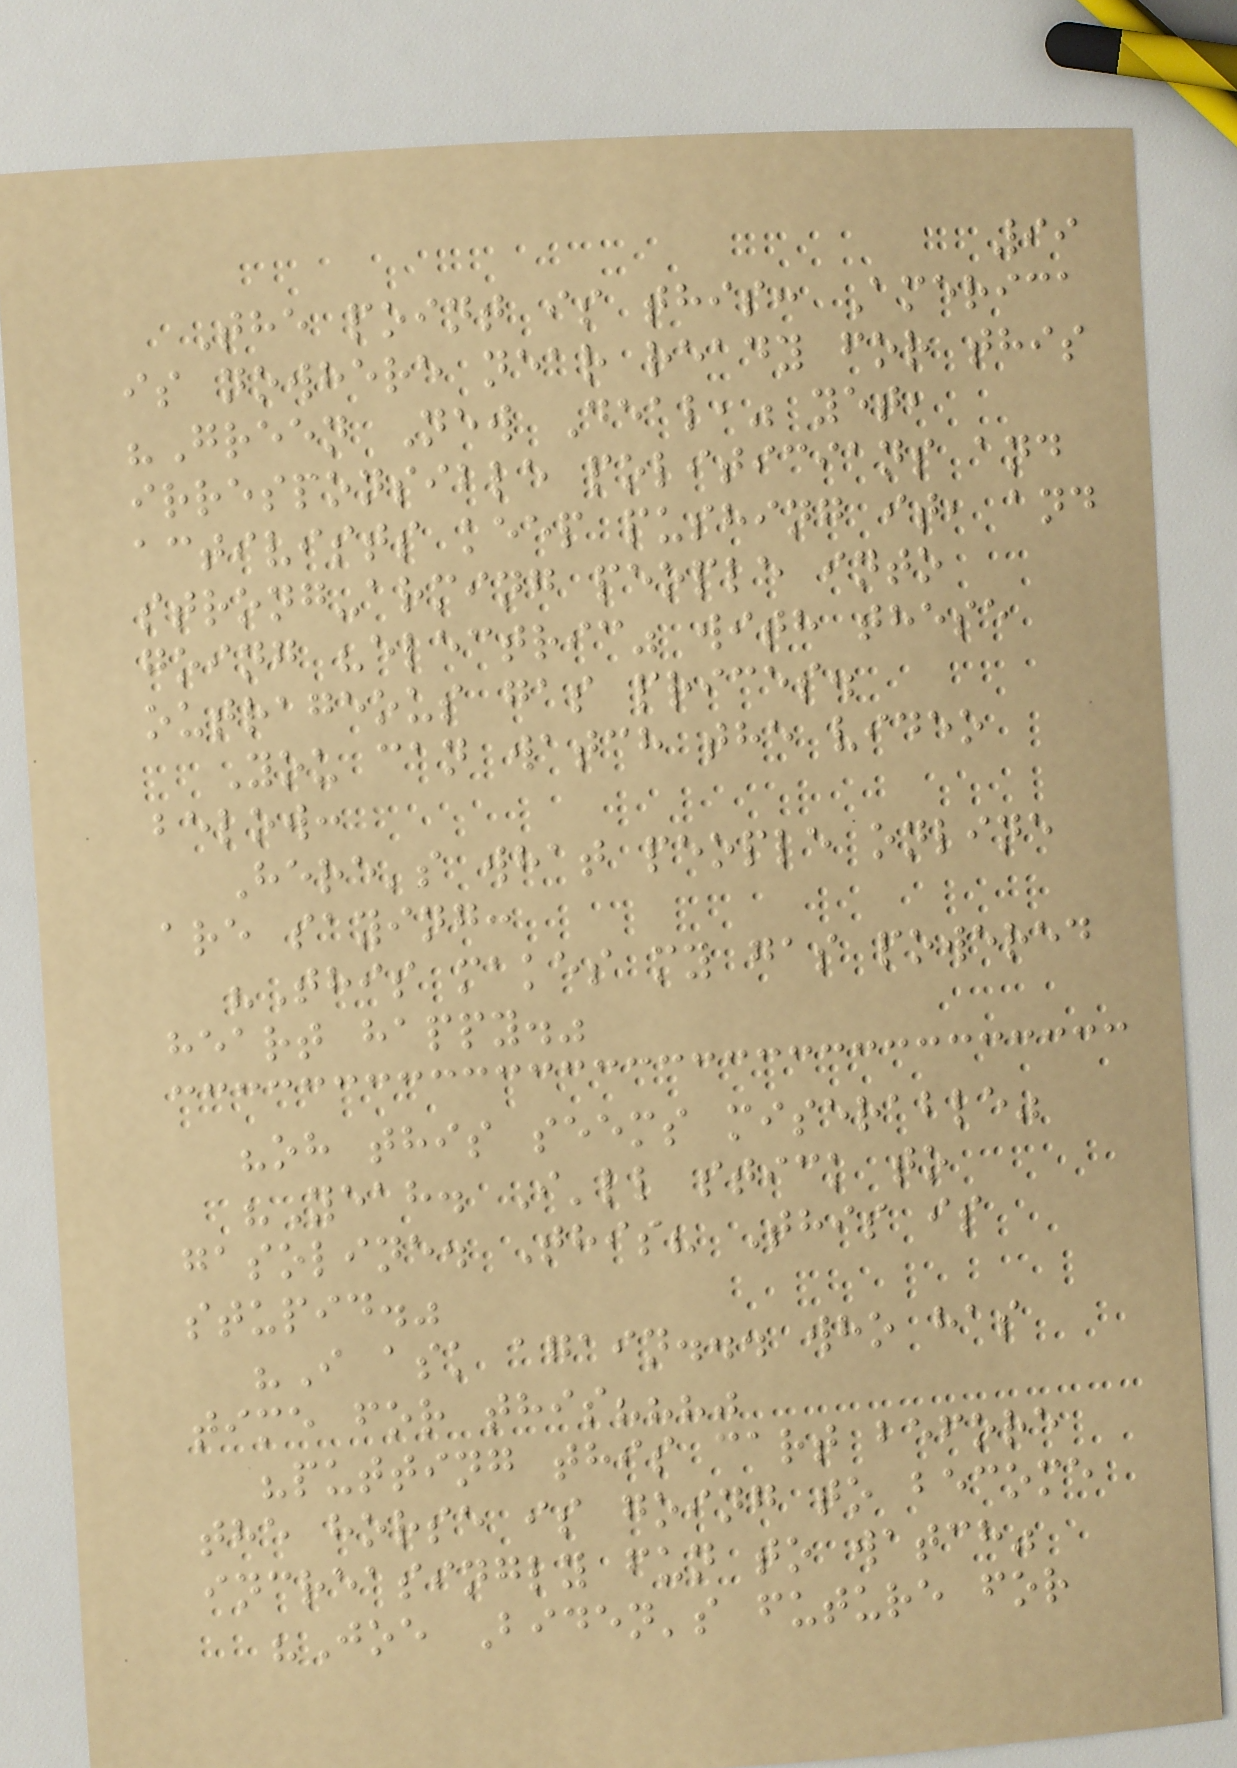99
The point is this: America
is nowhere near ready for this
"Green New Deal," yet,
irresponsible politicians and
activists keep pushing it, and
strong-arming people into
going "electric" with these
outrageous gas prices.
You can watch the video
below:
Here's what people online
are saying:
"This makes my gas powered
heart happy."
"oh this seems miserable"
"Yeah. I'll stick to
gasoline. This? This is
stupid."
"I ask again... who has
time for this???"
"putting this cart before
the horse is going to become
increasingly fun to watch"
"Joe Biden's future for
